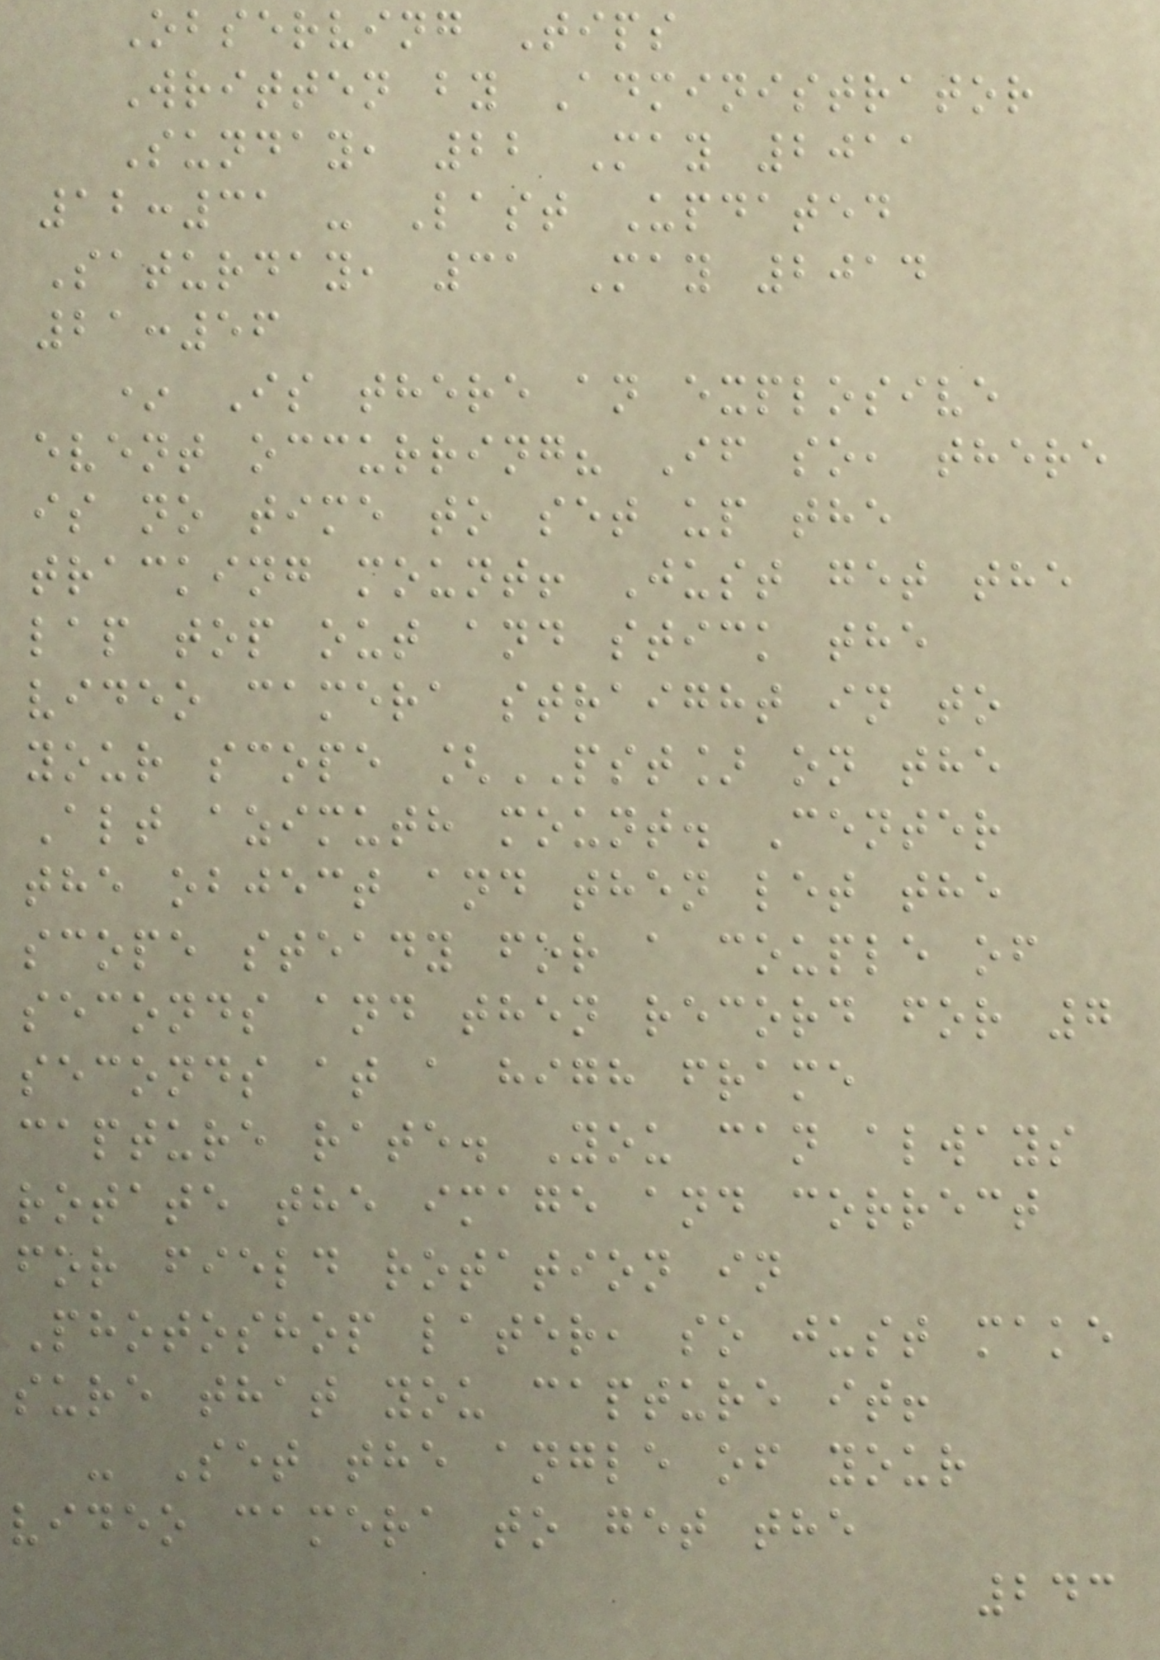Observing Tips
Written by Administrator
Sunday, 22 May 2011
12:31 - Last Updated
Saturday, 31 May 2014
21:56
* Is there an explosive
event occurring? If so, there
is no time to set up the
tracking mount! Just get the
lap top out and stick the
video camera straight in to
your scope [PST] on the
Alt azimuth mount. Center
the object and then let the
scope steady for a couple of
seconds and then record for 7
seconds at a high frame
capture rate. You can always
rotate the image and correct
for field rotation in
Photoshop later, so just make
sure that you capture it!
- Set the angle of your
video camera to get the
243
